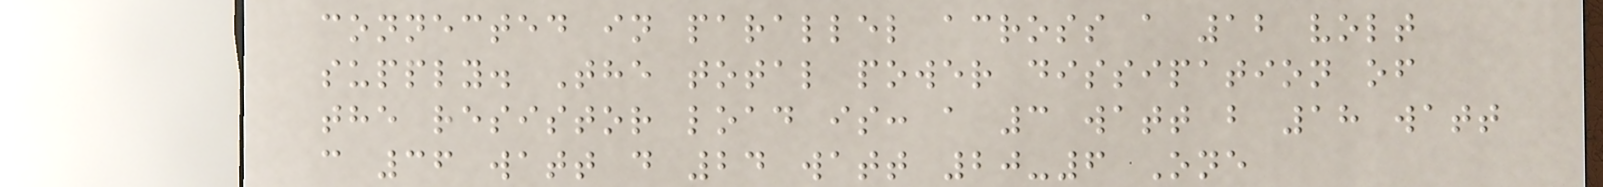connected in parallel across a 12 volt
supply. The total power dissipation of
the resistor load is: a 3 watt b 18 watt
c 36 watt d 24 watt 20-6 One
